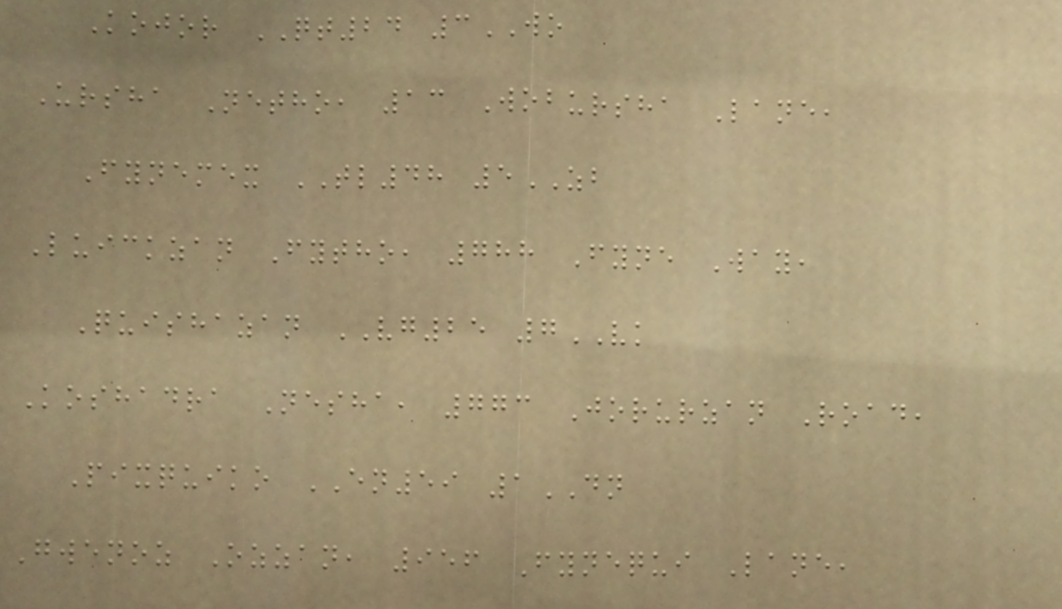Kojor QT24 3WO
Ursha Netho, 13 Wobursha Lane,
Fynemex TL48 5ZB
Luickzan Fytho, 788 Fyne Way,
Quishazan VG25 7VK
Koshadra Nesha, 773 Jorurzan Road,
Pixquiko EN59 1DN
Gwenoz Ozzan, 956 Fynequi Lane,
